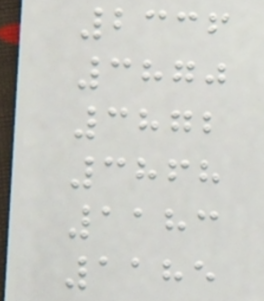2336
3870
3872
3868
1183
1185
